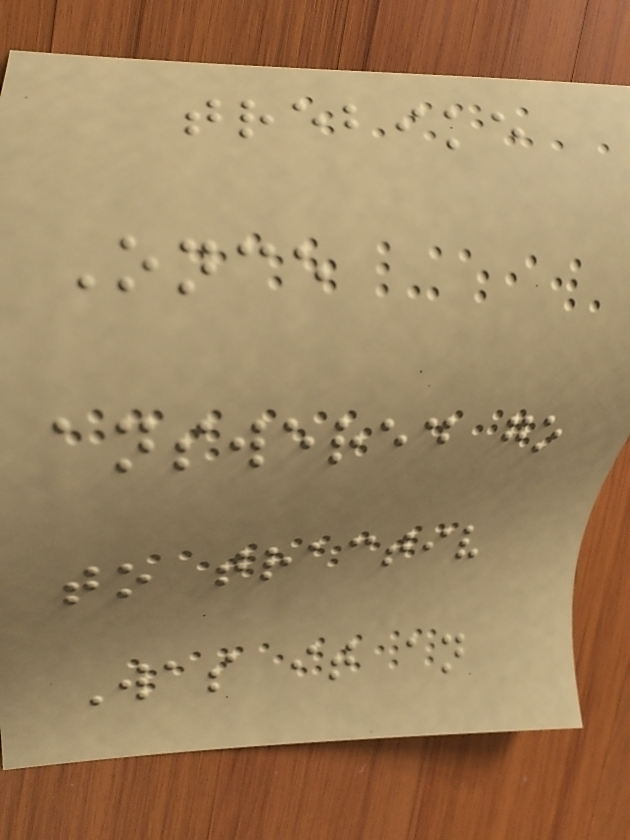trebike
Once
answered go
to tractiv
Was it an
